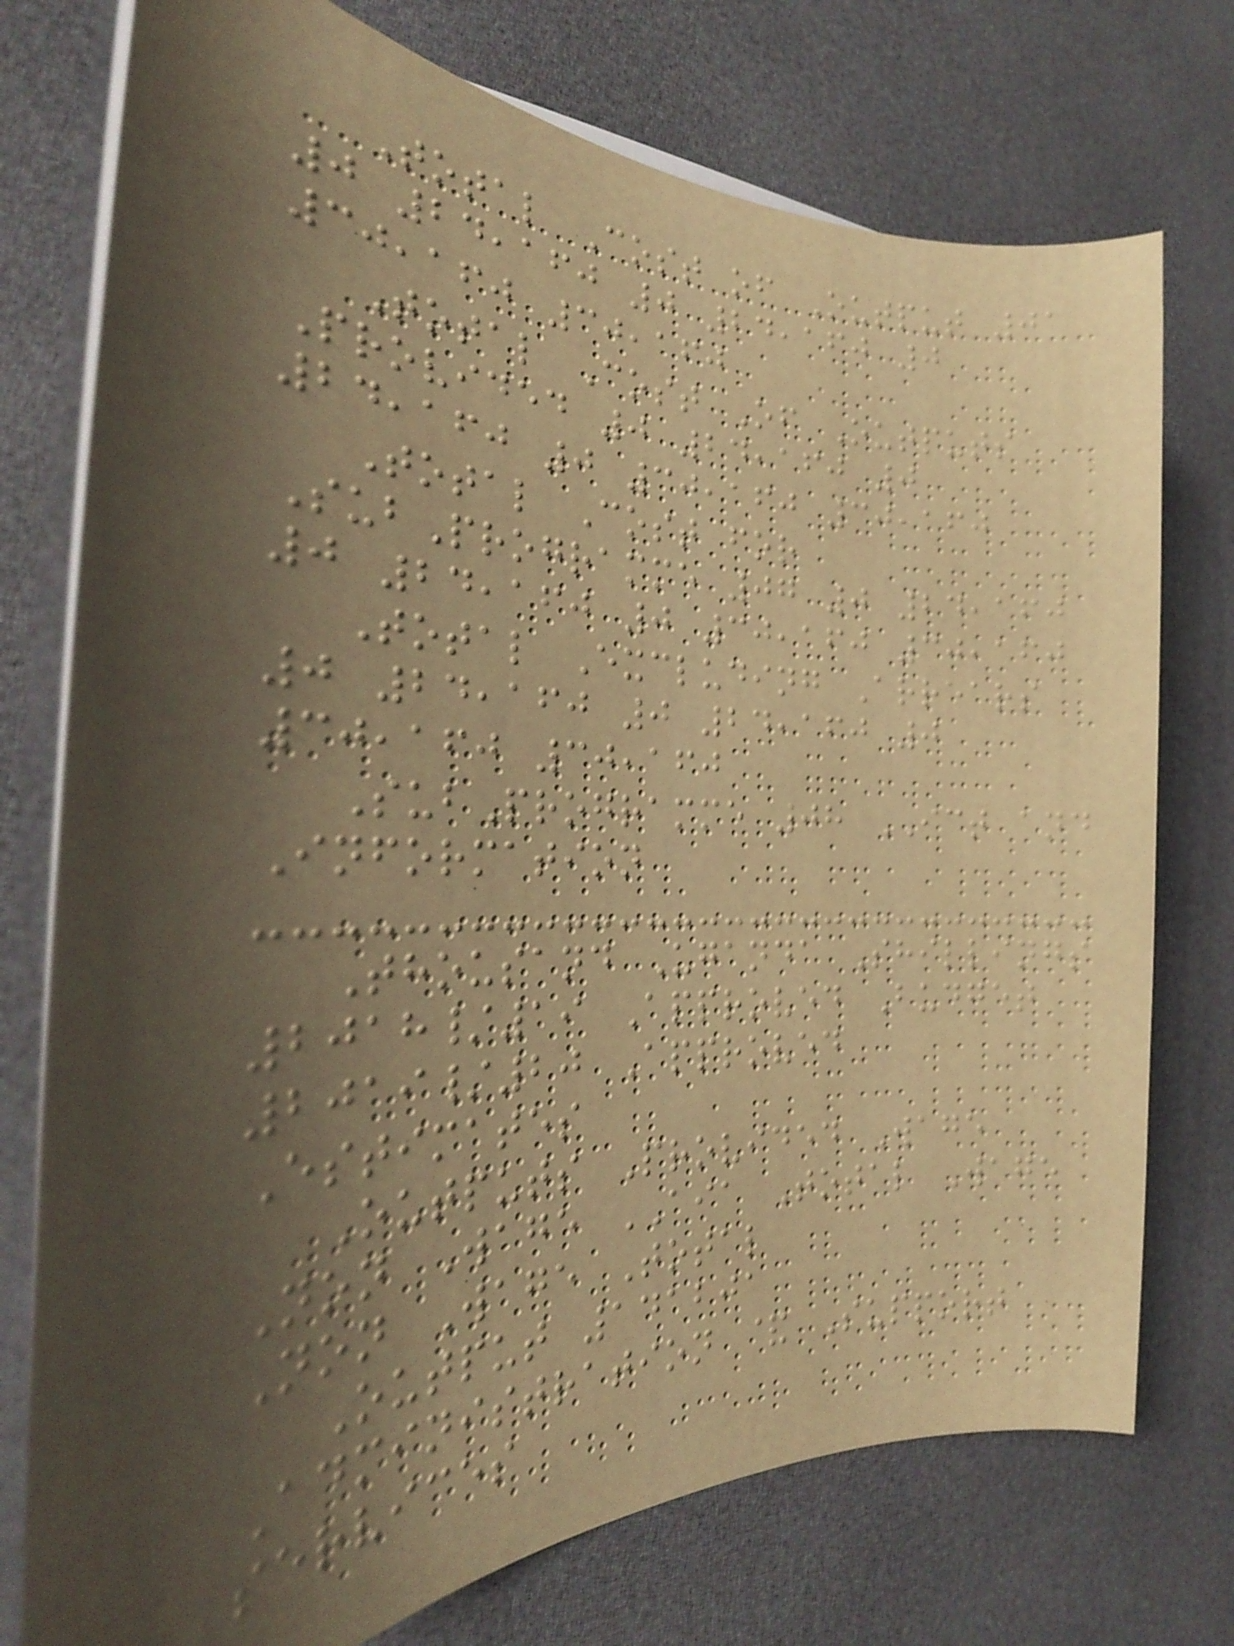Total Cost of Output 01
0 24,160 0 24,160 0
30,160 30,160
Total Cost Of Outputs
Provided 0 24,160 0
24,160 0 30,160 30,160
Total Cost for
SubProgramme 07 0 24,160
0 24,160 0 30,160 30,160
Total Excluding Arrears
0 24,160 0 24,160 0
30,160 30,160
SubProgramme 08 ICT and
Information
Thousand Uganda Shillings
2018/19 Approved Budget
2019/20 Approved
Estimates
Outputs Provided Wage
Non Wage AIA Total Wage
Non Wage Total
Output 141201
Administration & Support
services
